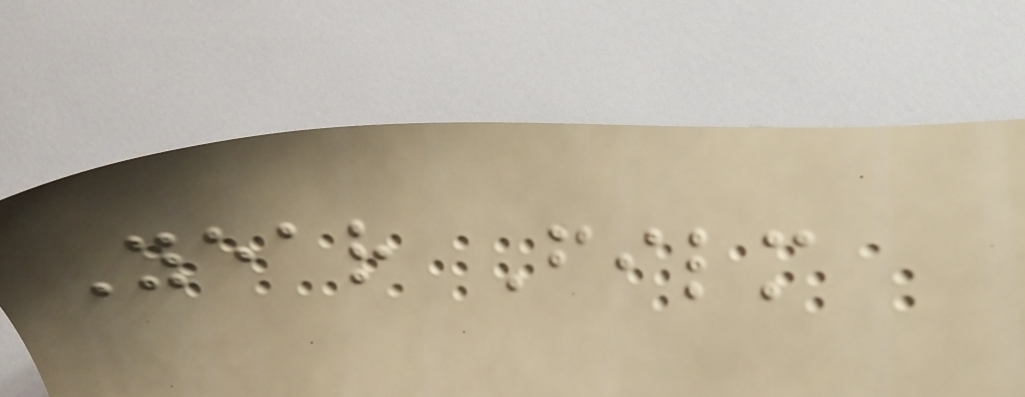Year Film
